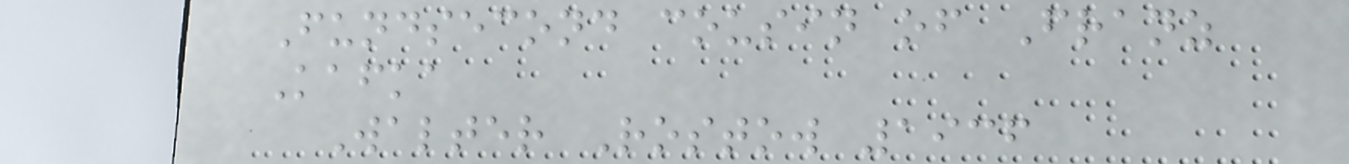Fundsecond cousin of Franz
Kafka
Walter Rostow 1936
